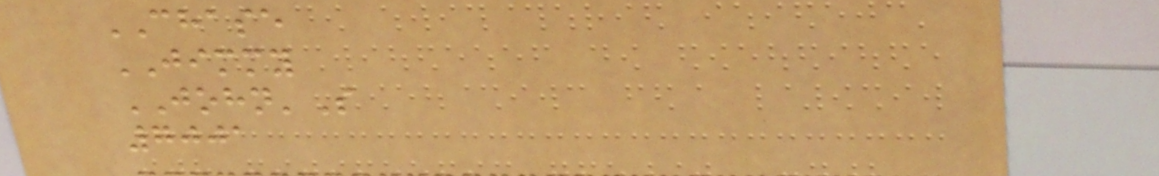CHASE
JIMMY
JOHN'S
7001
